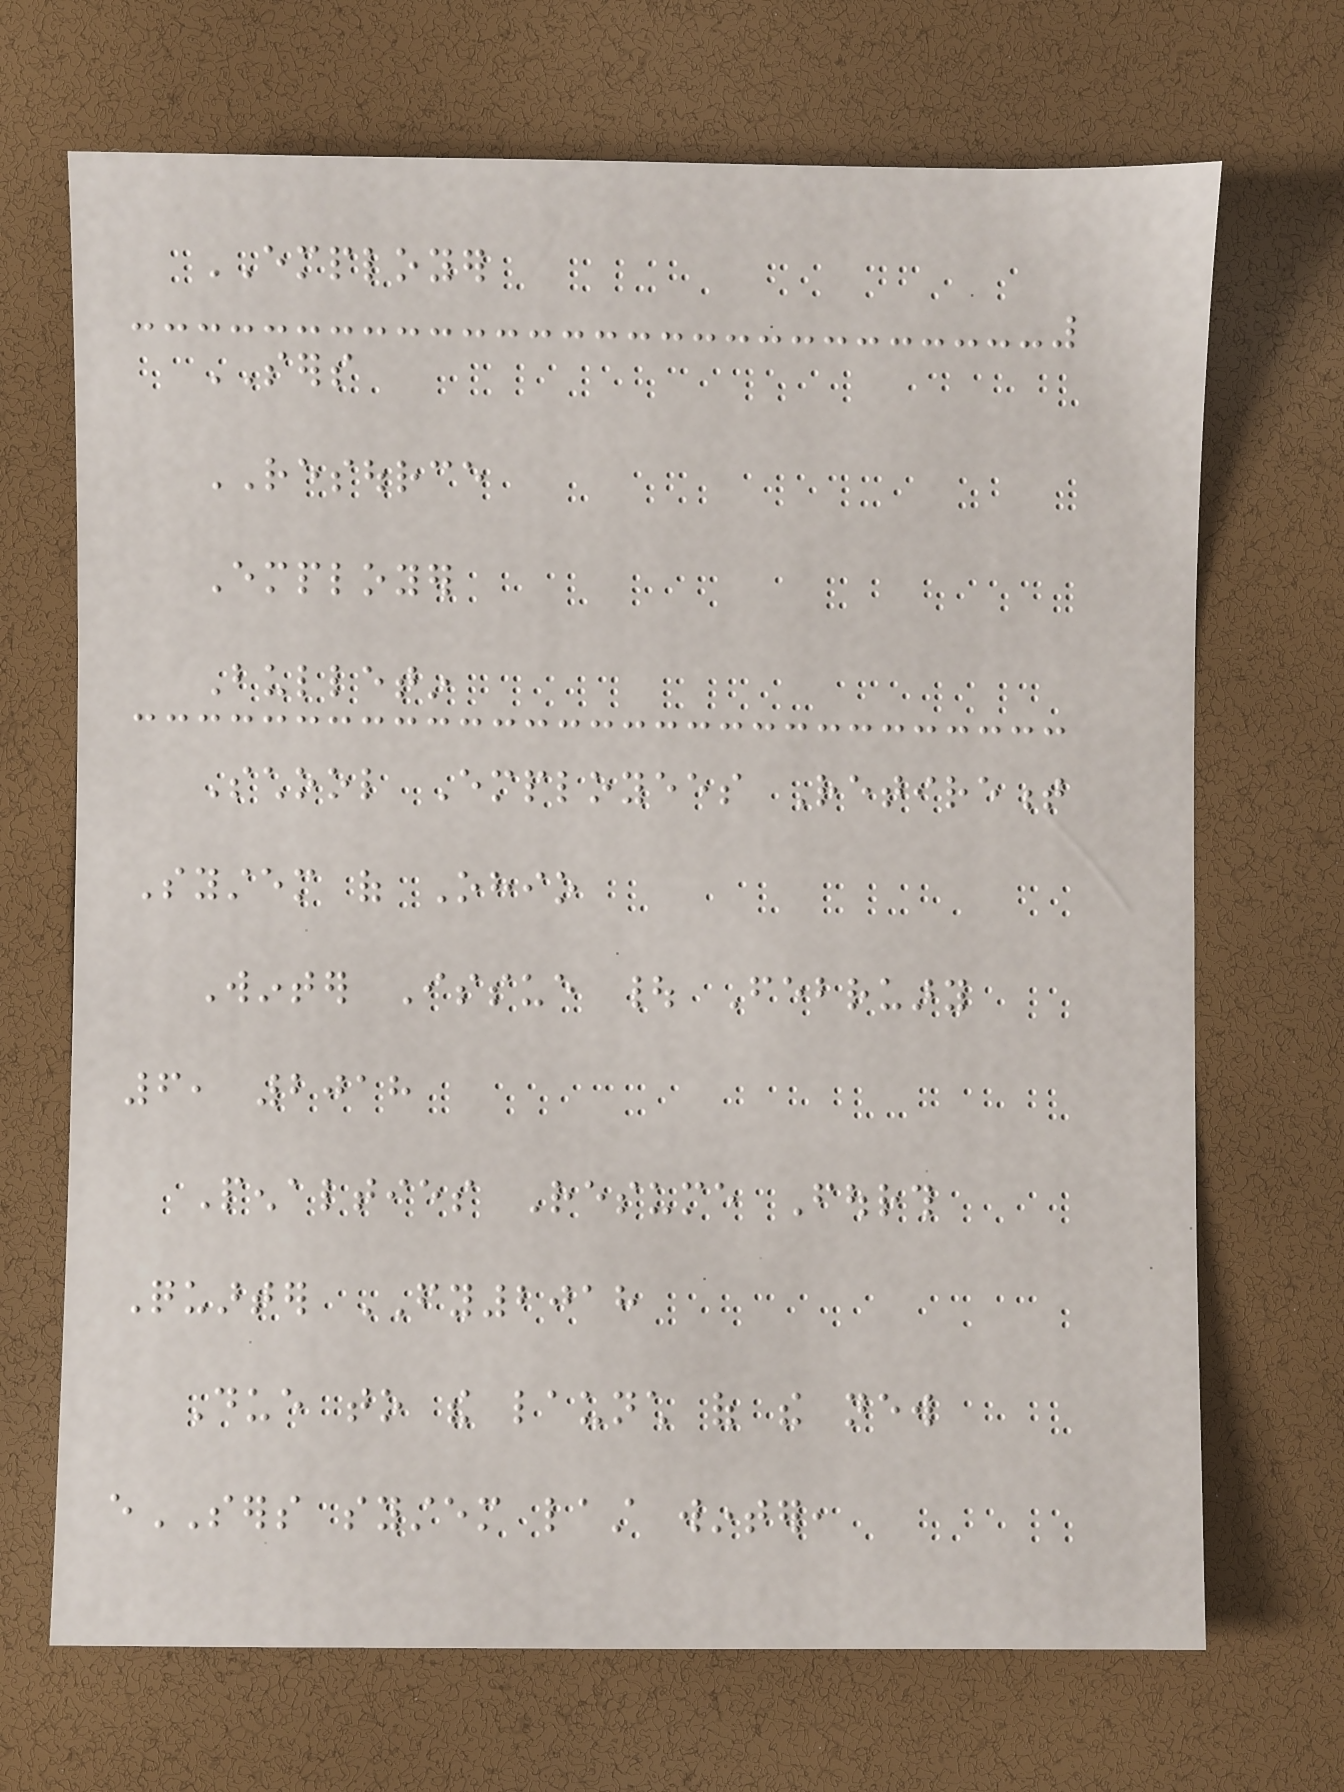EMPLOYER
SERS
RESOURCE
Employer
Bulletin
School Employees Retirement
System of Ohio
Winter Issue | February
6, 2018
Penalties Resume Fourth
Quarter FY2018
Due to the launch of the new
eSERS system last winter,
